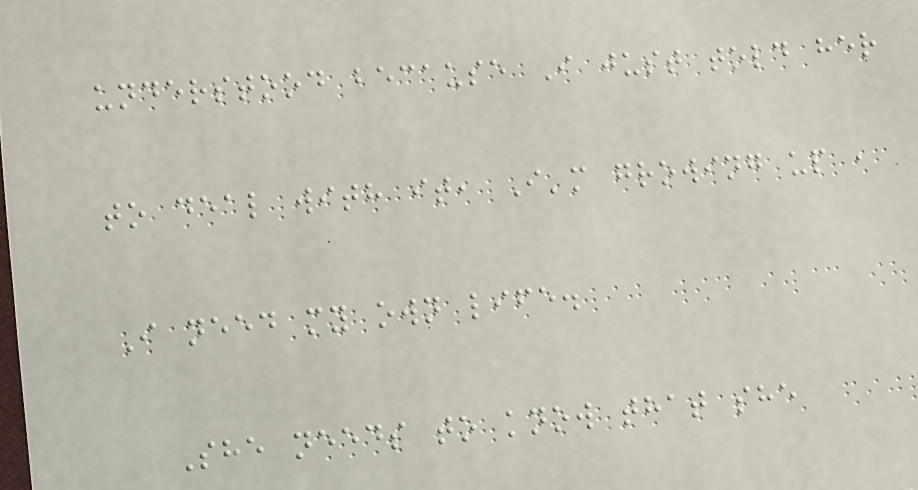understood because I just told her
to deal with it, I'm growing up ,
I need my own life.
She needs to know that she
